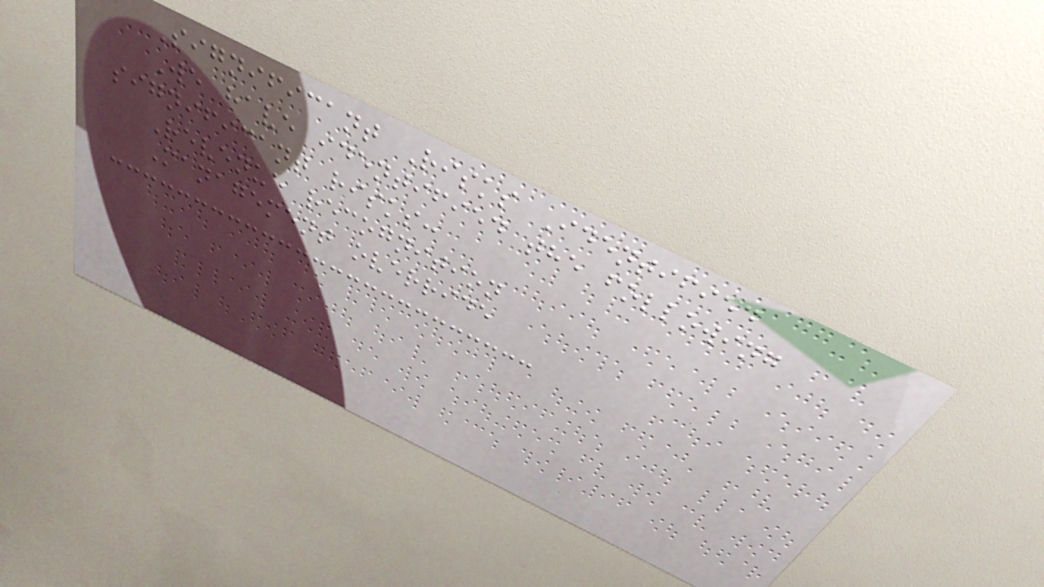Significant Risks Identified
We have identified the following
significant risks:
Revenue recognition
Management override
